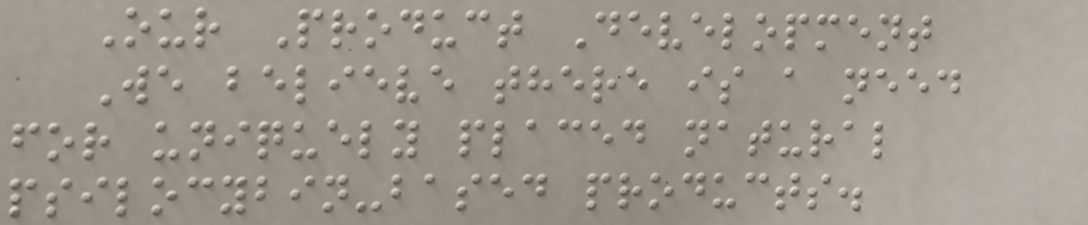Our Product Development
We believe there is a need
for uniquely placed natural
psilocybin-based products.
